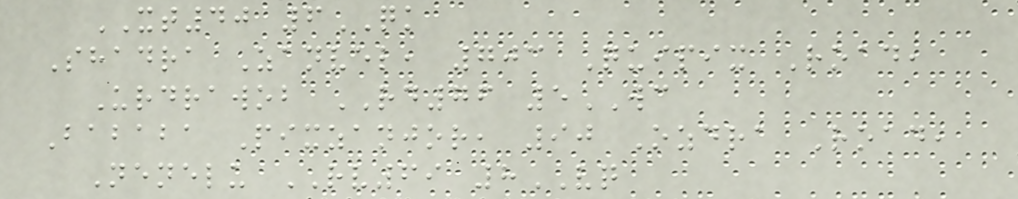XT40 6QK
Shadra Zanvel, 703 Quipix Road,
Urdrawob RD76 5WC
Bababa Pixzanjor, 90 Ozdra Road,
Nenelu RV69 8VQ
